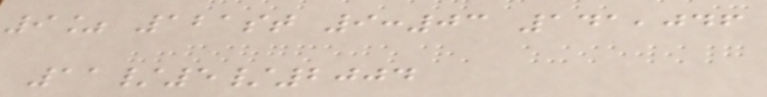9% 121st 9:03 141,046
11/5/2004
